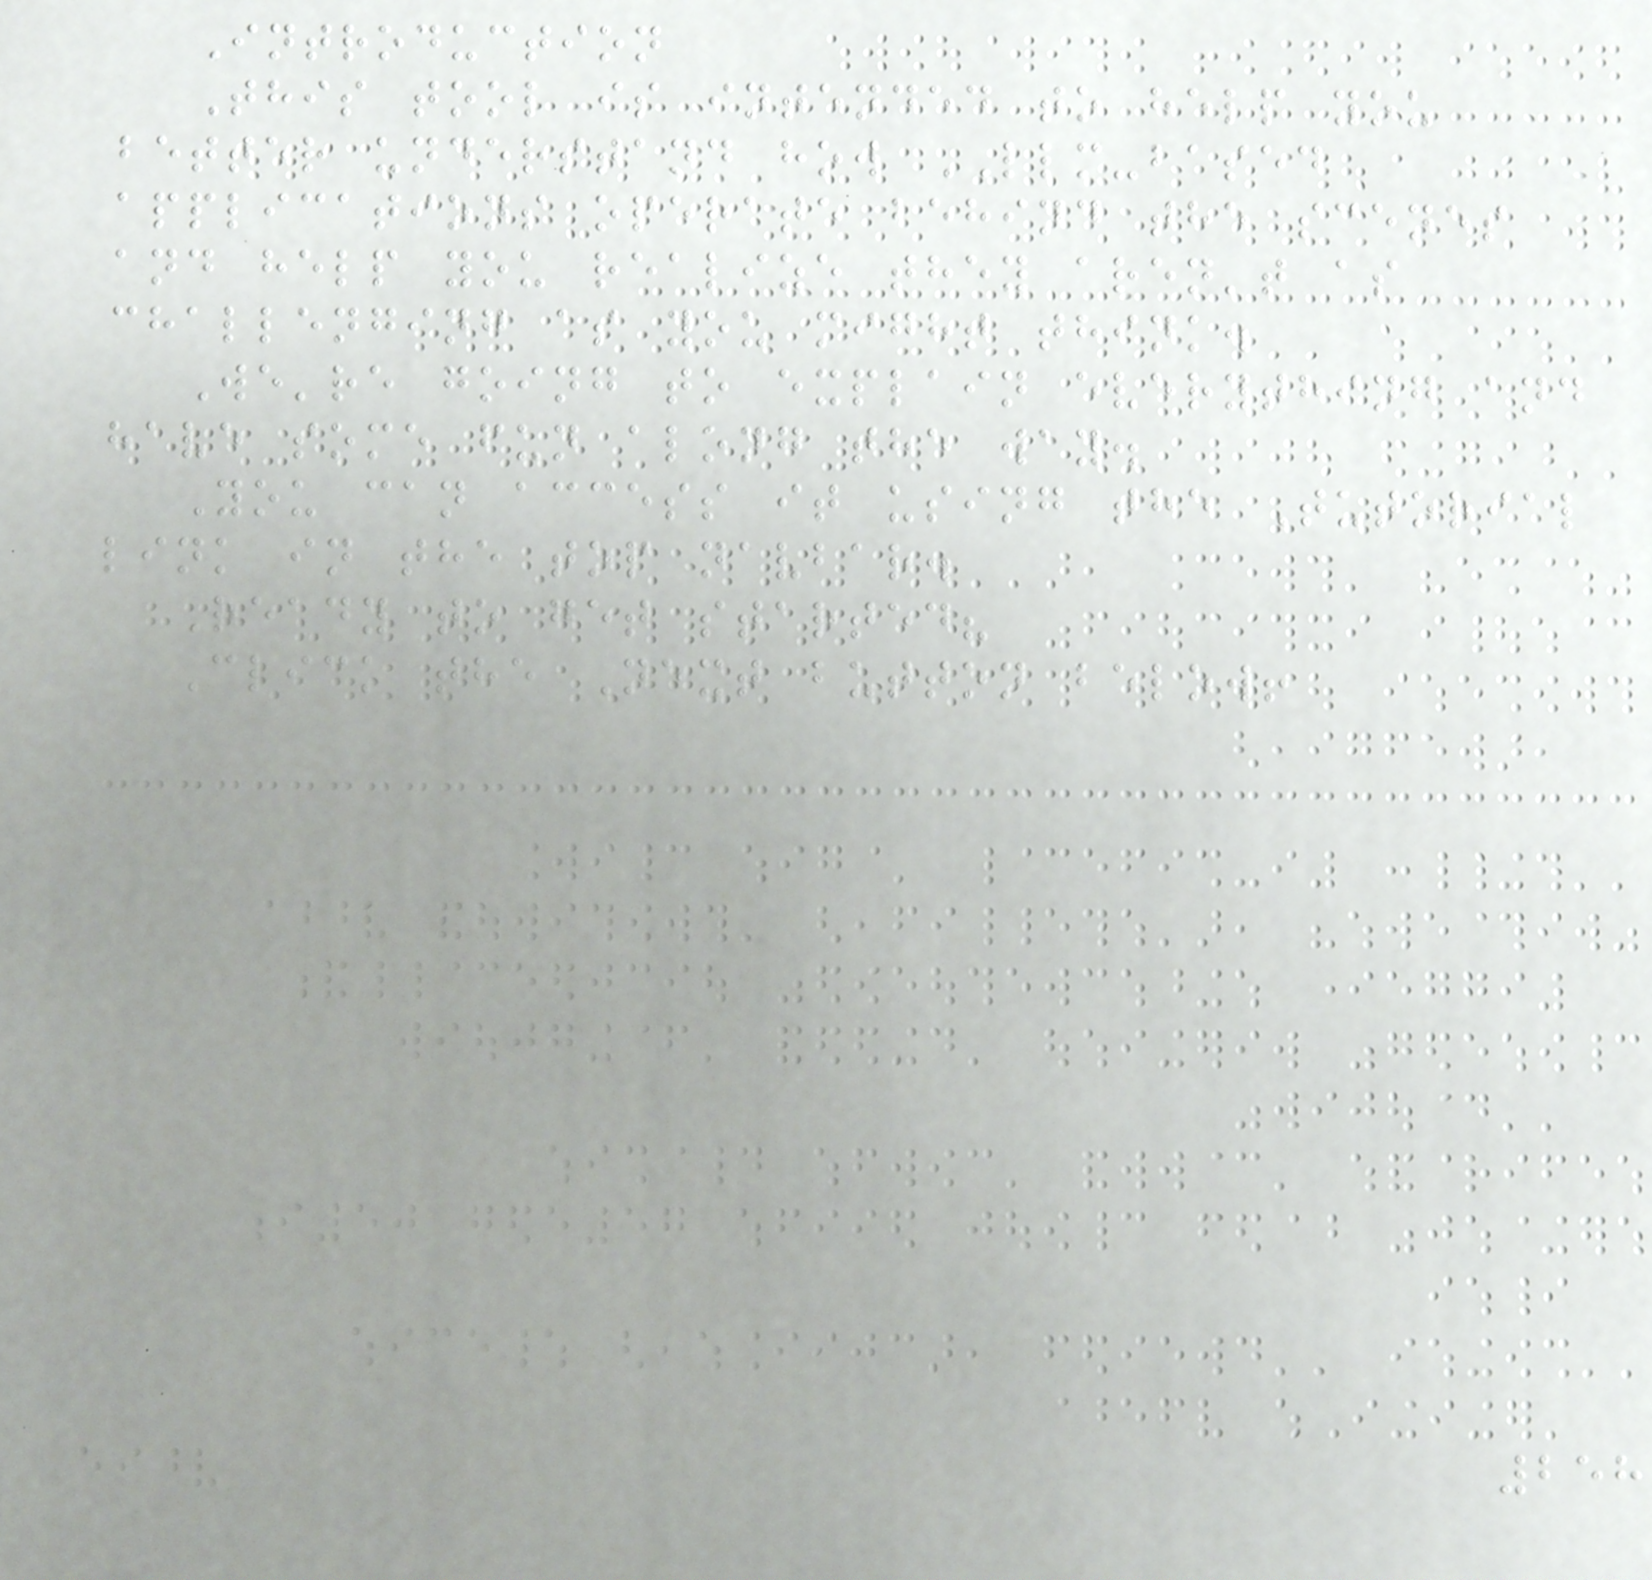Introduction
This tool is intended to help you
better understand how LLM-based
applications operate behind the scenes
and help you realize they aren't as
challenging as you might think.
We're going to explain everything and
have some fun along the way.
You can access it using the Tutorial
link in the top navbar.
Ready to get started?
Click the Next button below!
258
